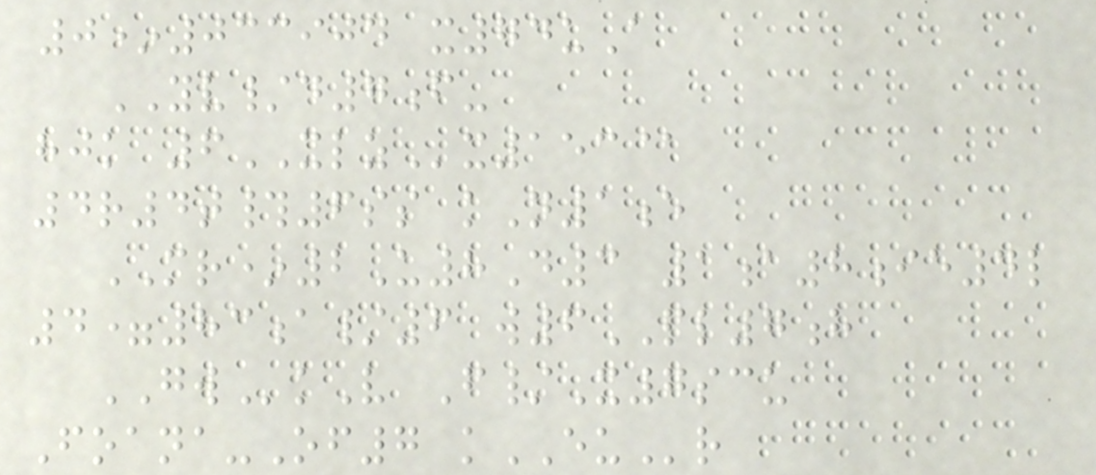0*033904 x74uA
YV/d7f-
hjk 6XLZx153@
4r4t#6ss kN1e
MR*2U8D3 1a8ie4l
4=83a/6 w6PL7h
GWkV F/X7scu
Foana-Of7 kEUr
